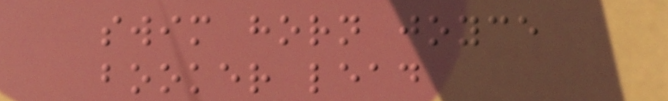swim horn joyce
booker lead
